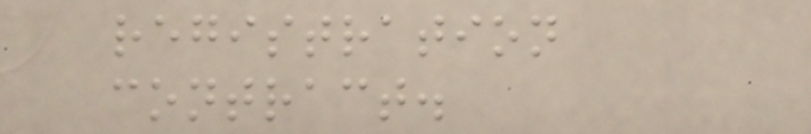registration
contract.
